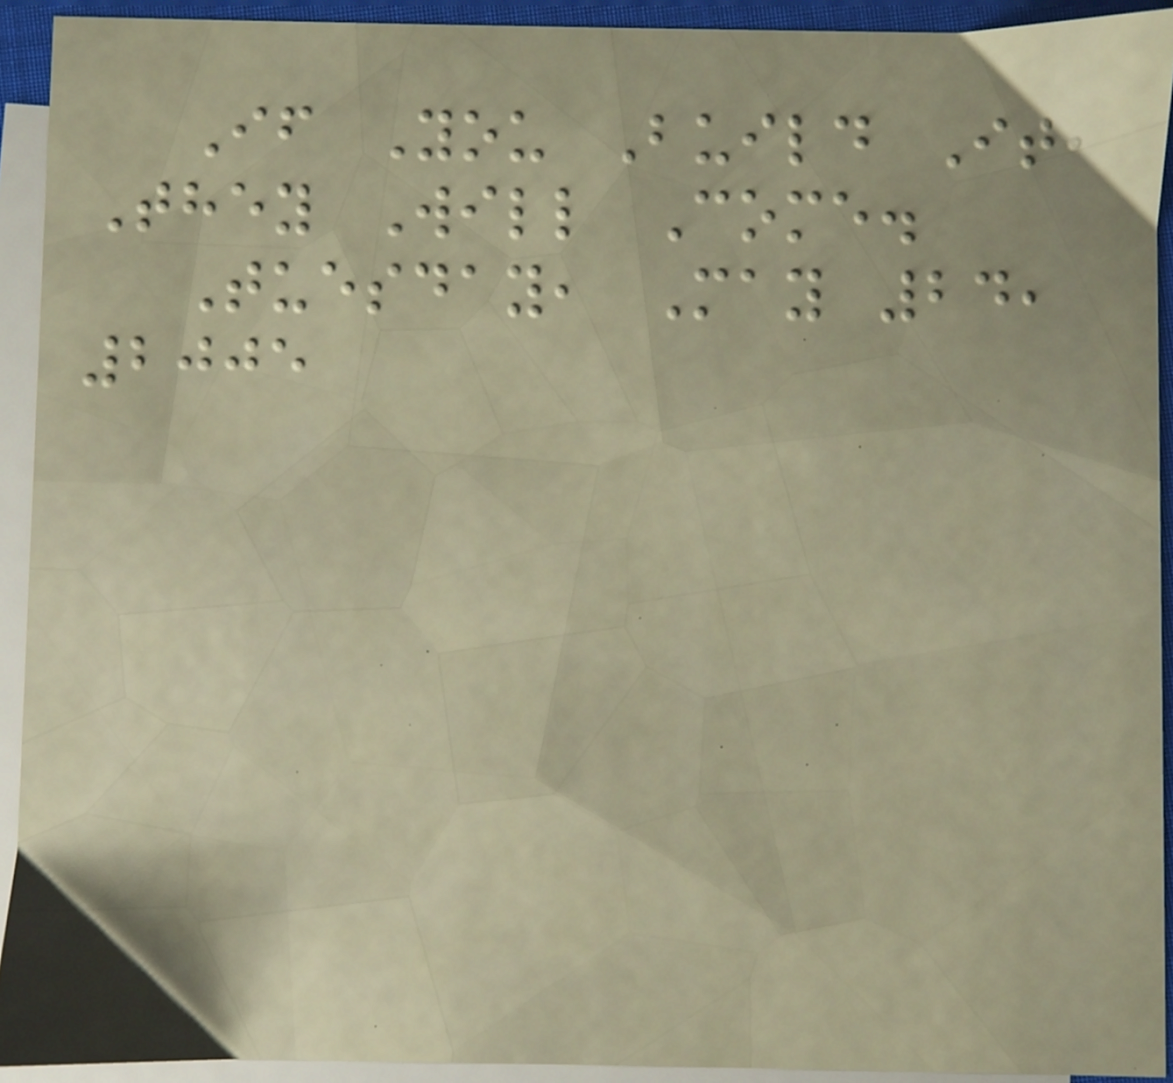If You Build It,
They Will Come.
Tuesday, May 24,
2005
